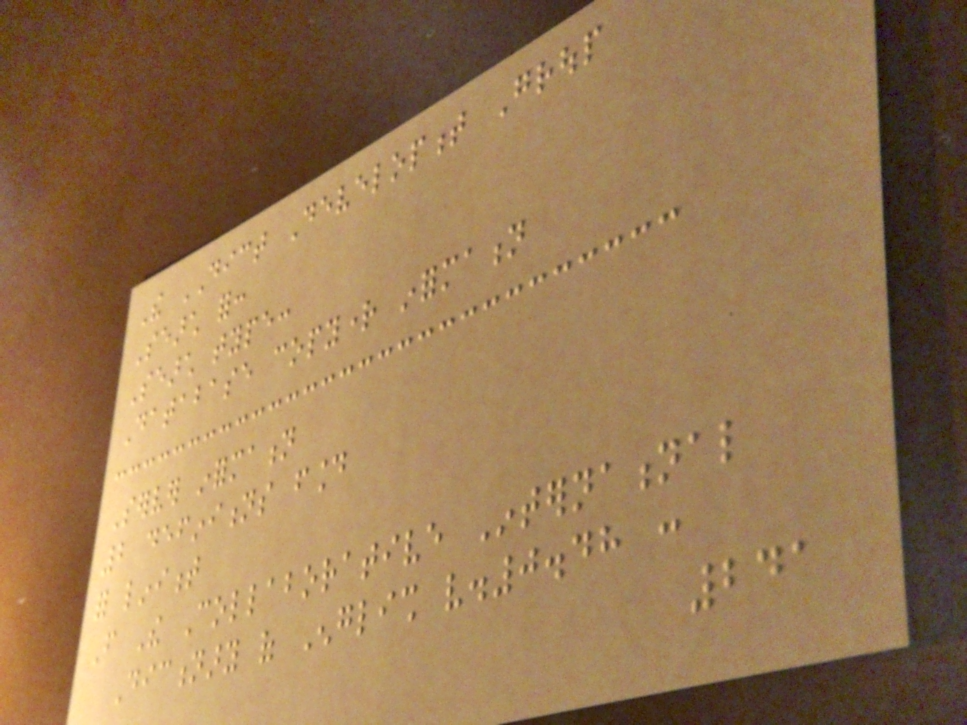The DICT Development Group
Search for:
Search type:
Database copyright information
Server information
2 definitions found
for liniment
From The Collaborative International
Dictionary of English v.0.48 :
241
